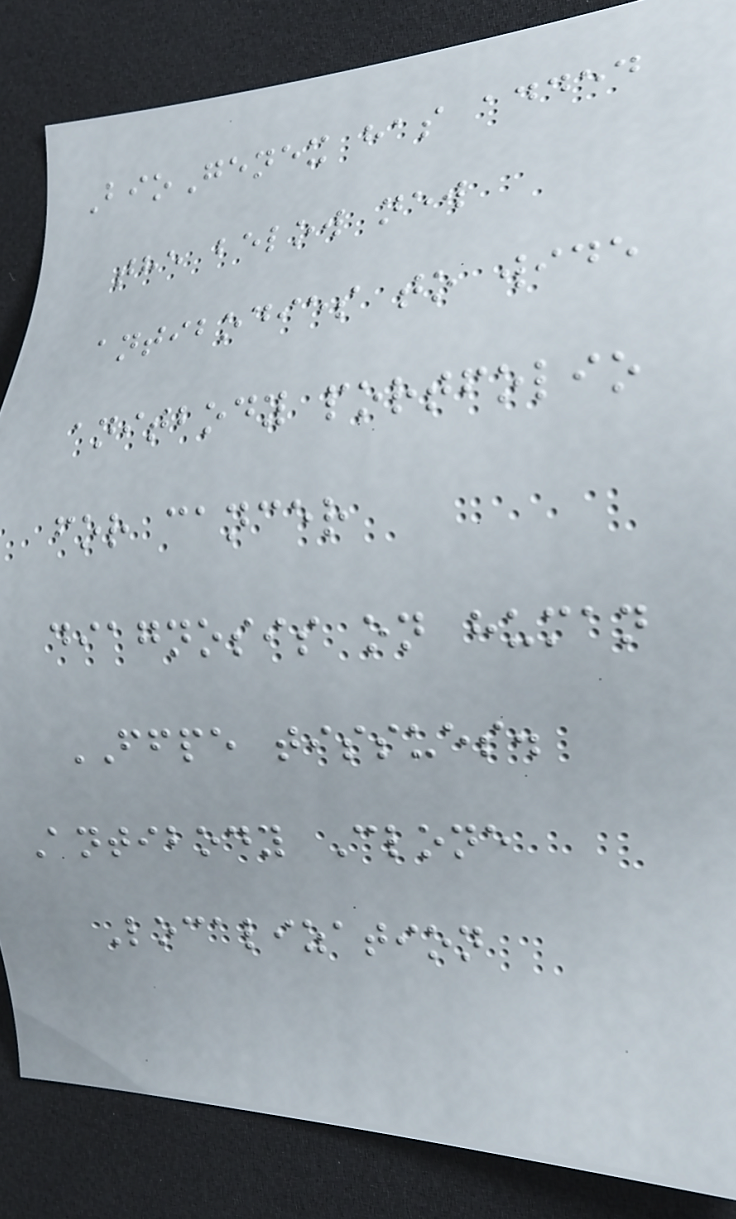BioGenex has added
the below new
antibodies to wide
anitbody portfolio
for cancer
diagnosis on human
FFPE tissues.
Antibody Clone
Localization
